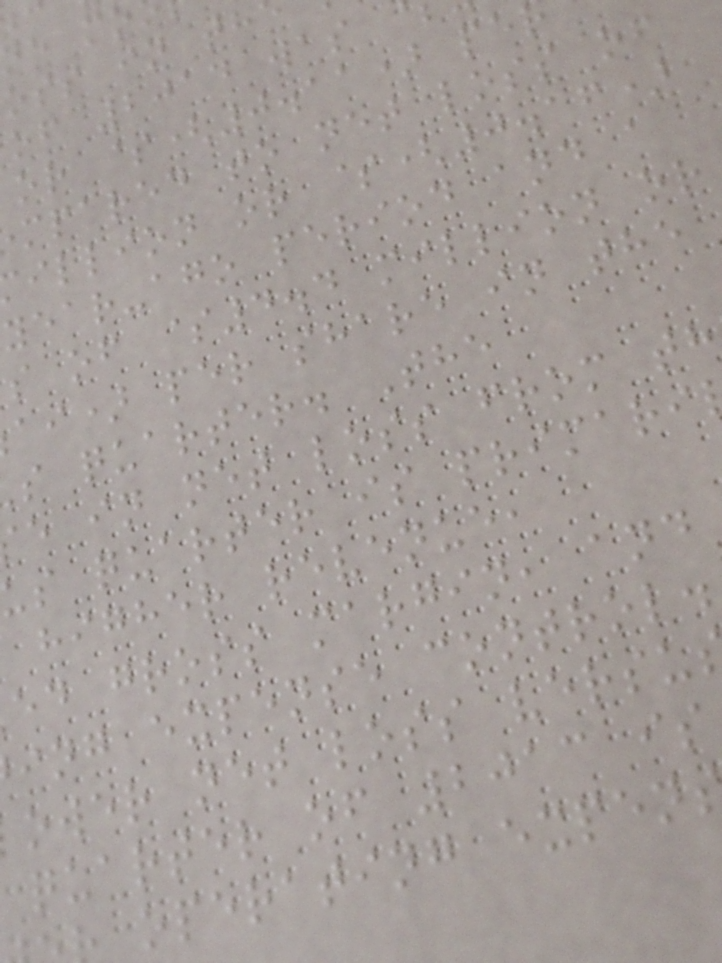oss in th
of 2014 was
or $(0.11) per
mpared to net loss of
illion or $(0.16)
year-ago period and a
s of $4.4 million or
ai) per share in the
s quarter. The
e in net loss from th
us quarter is primari
higher revenue,
ed gross margin, and
ing expense control.
ower net loss versu
quarter of 2013 is
operating expen
